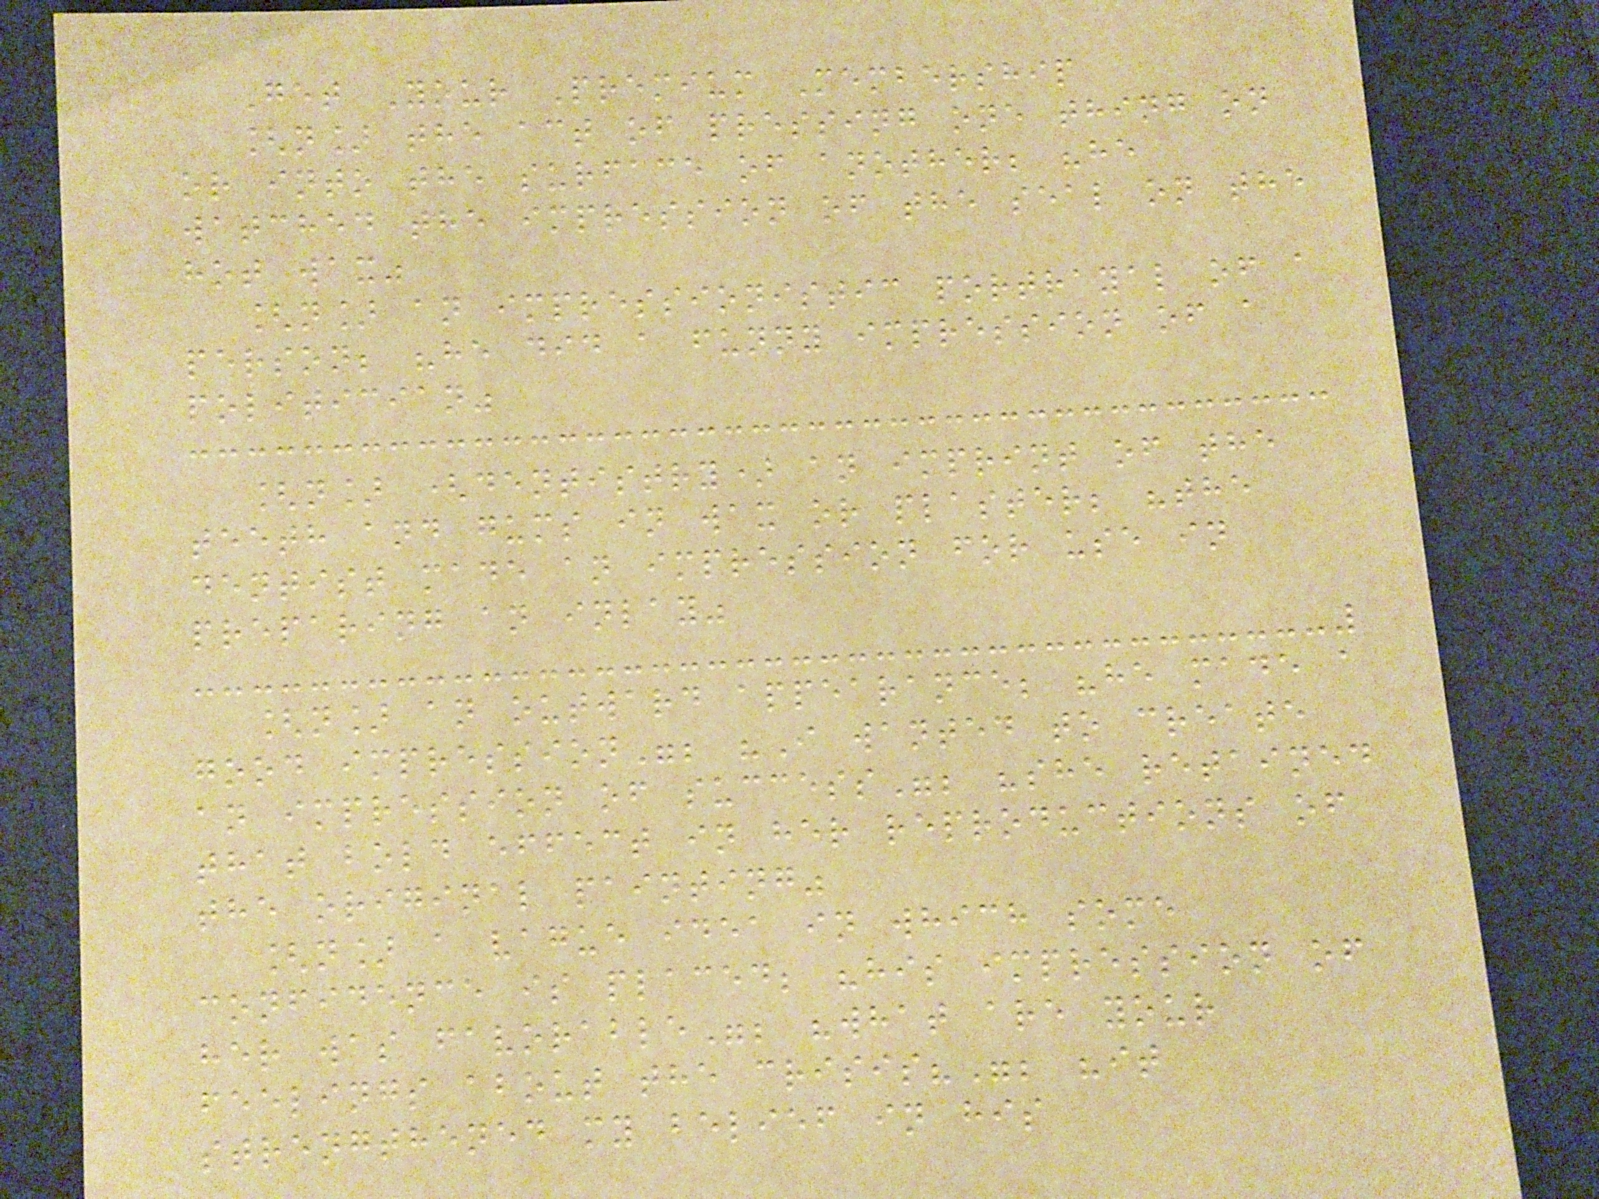Get Your Premium Membership
[n] the act of pressing one thing on
or into the surface of another; "he
watched the impression of the seal on the
hot wax"
[n] an impressionistic portrayal of a
person; "he did a funny impression of a
politician"
[n] (dentistry) an imprint of the
teeth and gums in wax or plaster; "the
dentist made an impression for use in
preparing an inlay"
[n] an outward appearance; "he made a
good impression"; "I wanted to create
an impression of success"; "she retained
that bold effect in her reproductions of
the original painting"
[n] a vague idea in which some
confidence is placed; "his impression of
her was favorable"; "what are your
feelings about the crisis?"; "it
strengthened my belief in his
